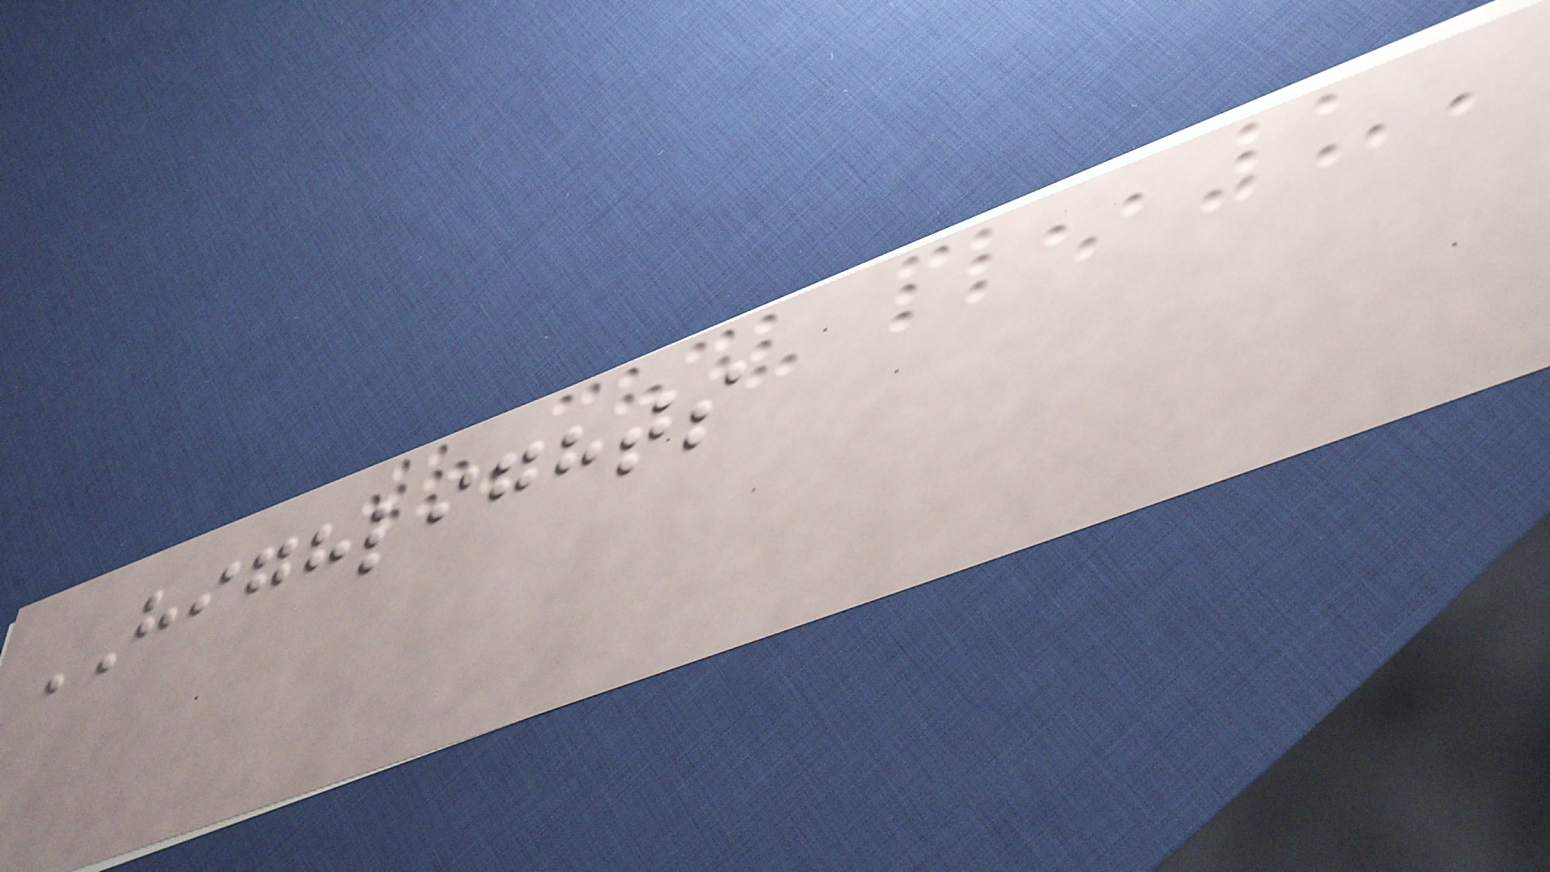HIGHLIGHTS
